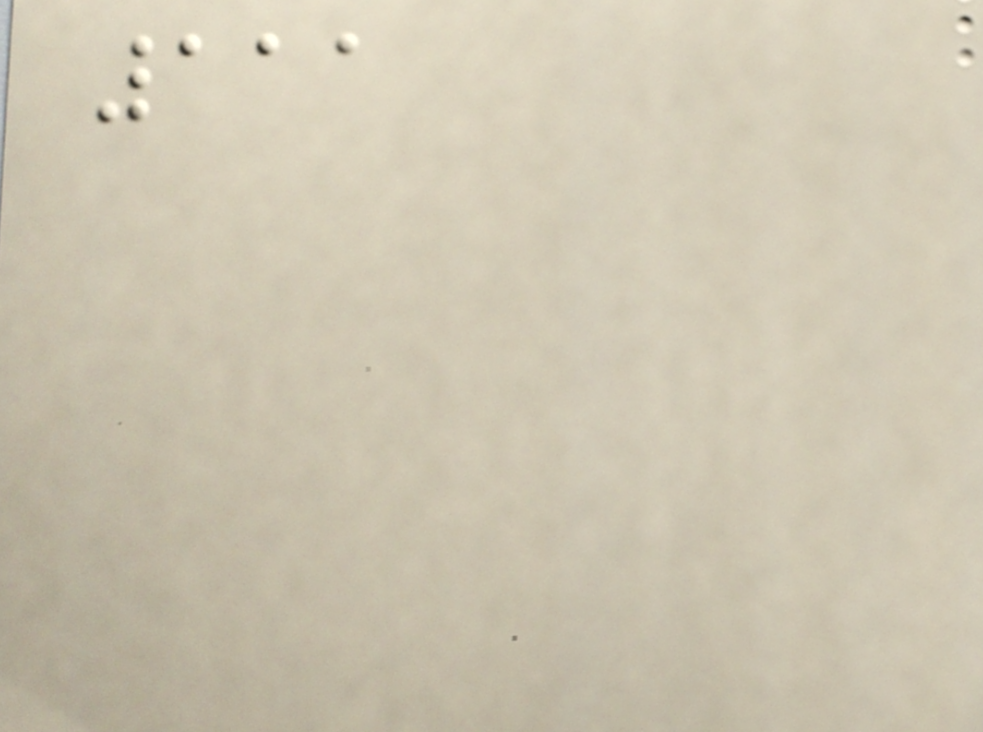111
